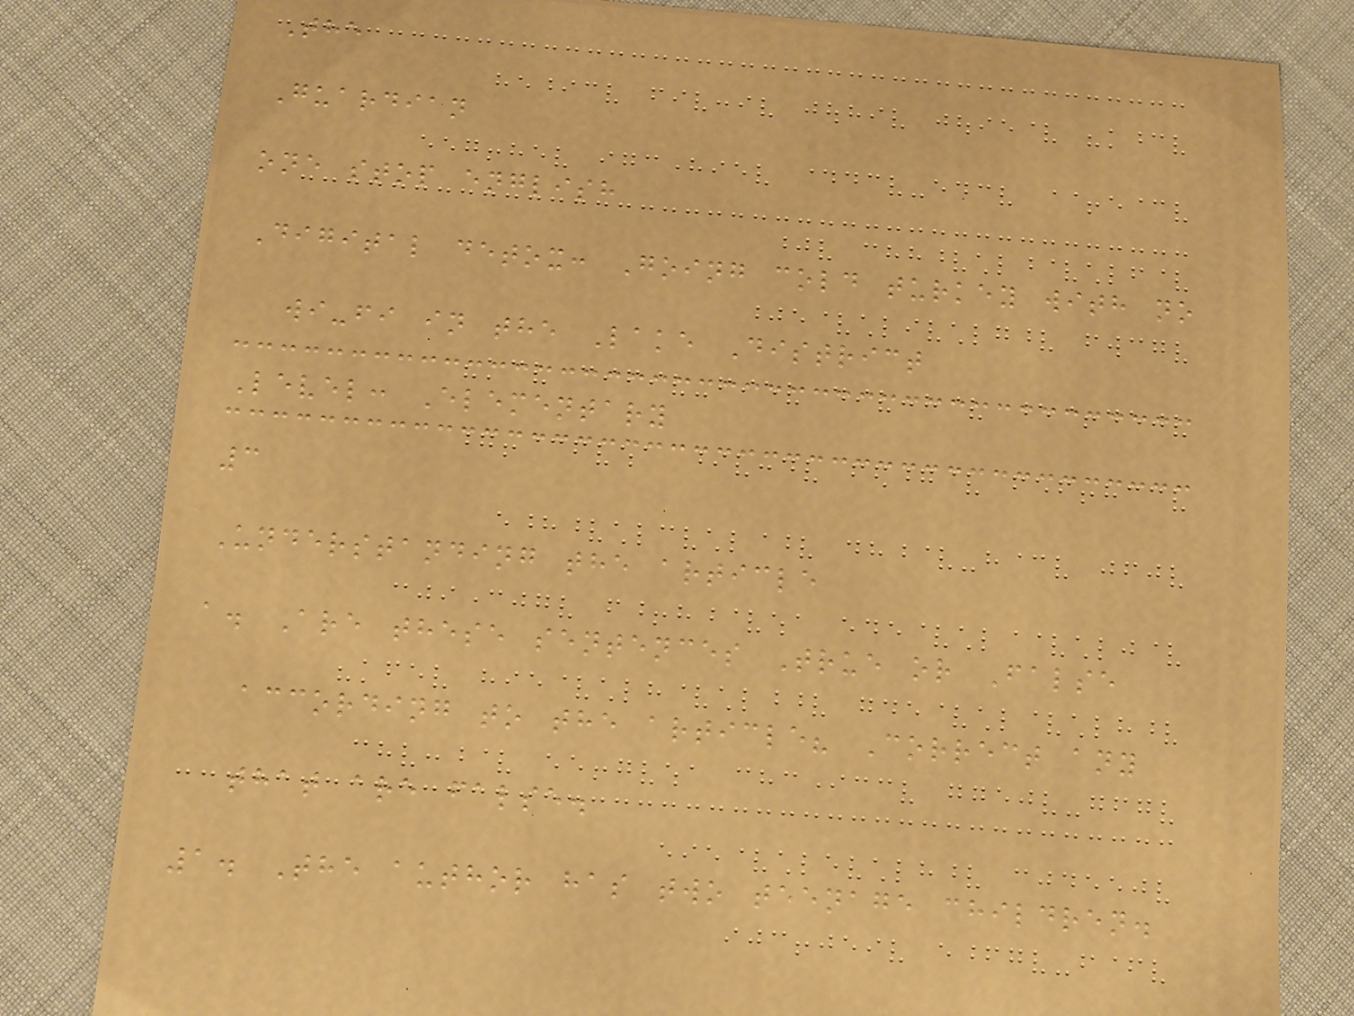The
Guardian
one stop english
Digital detox: Going cold turkey with no
wi-fi in the Lake District
Level: Elementary
3
Understanding the article
a. Are these sentences True or False
according to the article? Correct any
that are false.
1. The author has two teenage children.
